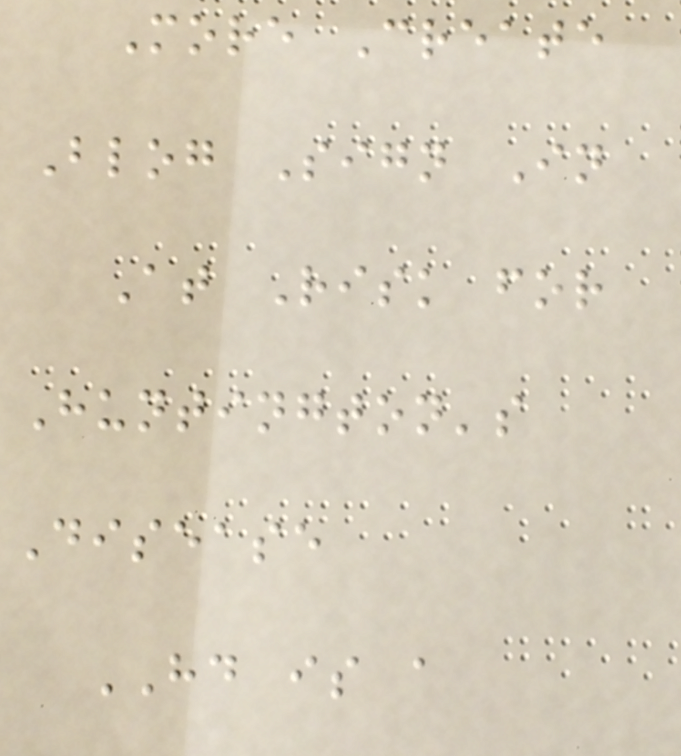More Create
Blog Sign In
At Risk for
Huntington's
Disease
HD is a
